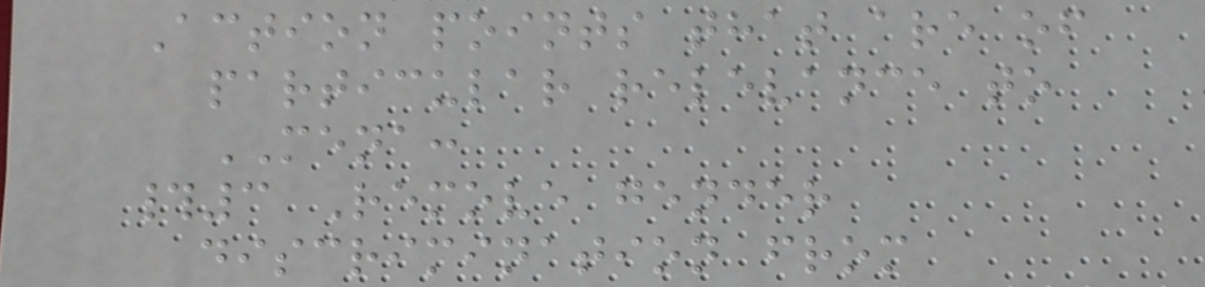Action points that are of
particular relevance to
MENA:
#3 Remove gender
discrimination from
